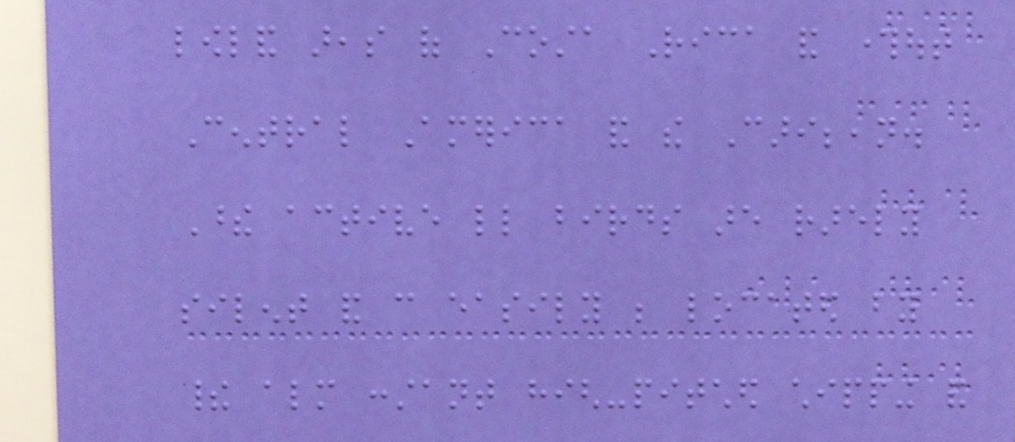lowland areas of Costa Rica and throughout
Central America and the Caribbean.
These active little birds are rarely
silent and can easily be located by
their almost constant high-pitched chipping and
